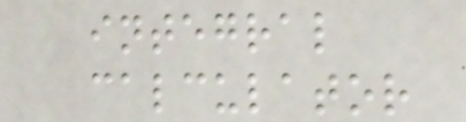integral
calculator
